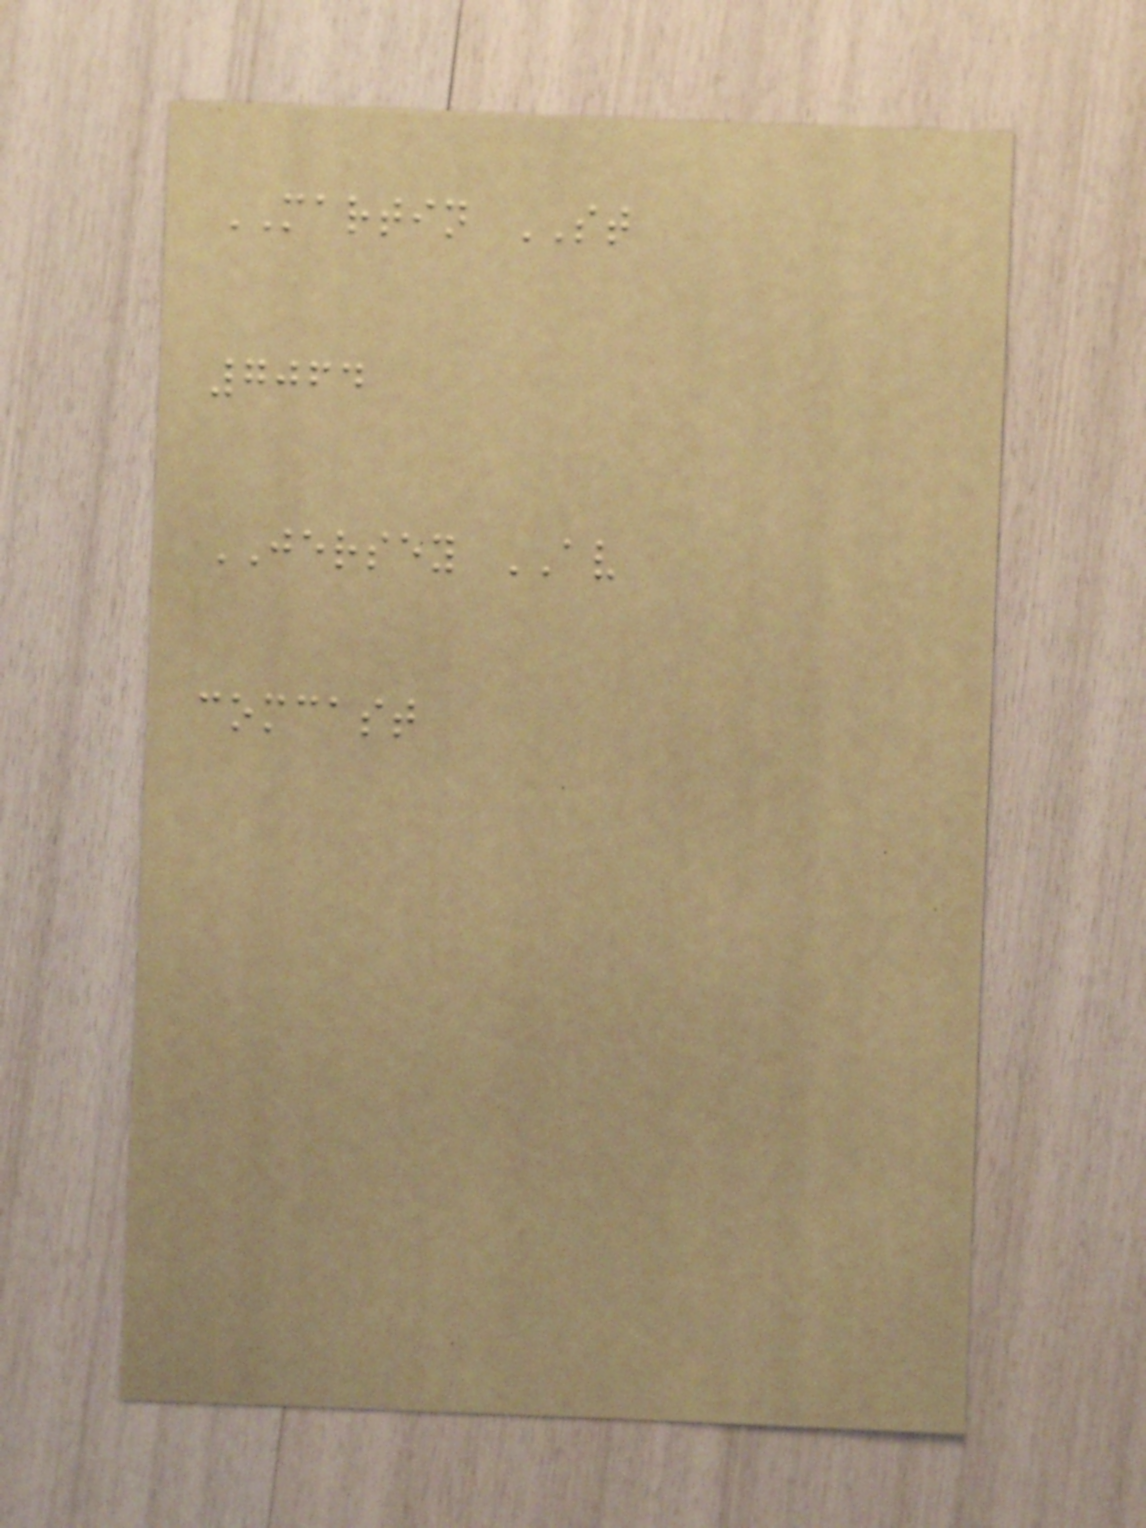MARTIN ST
7064
JERSEY AV
comcast
